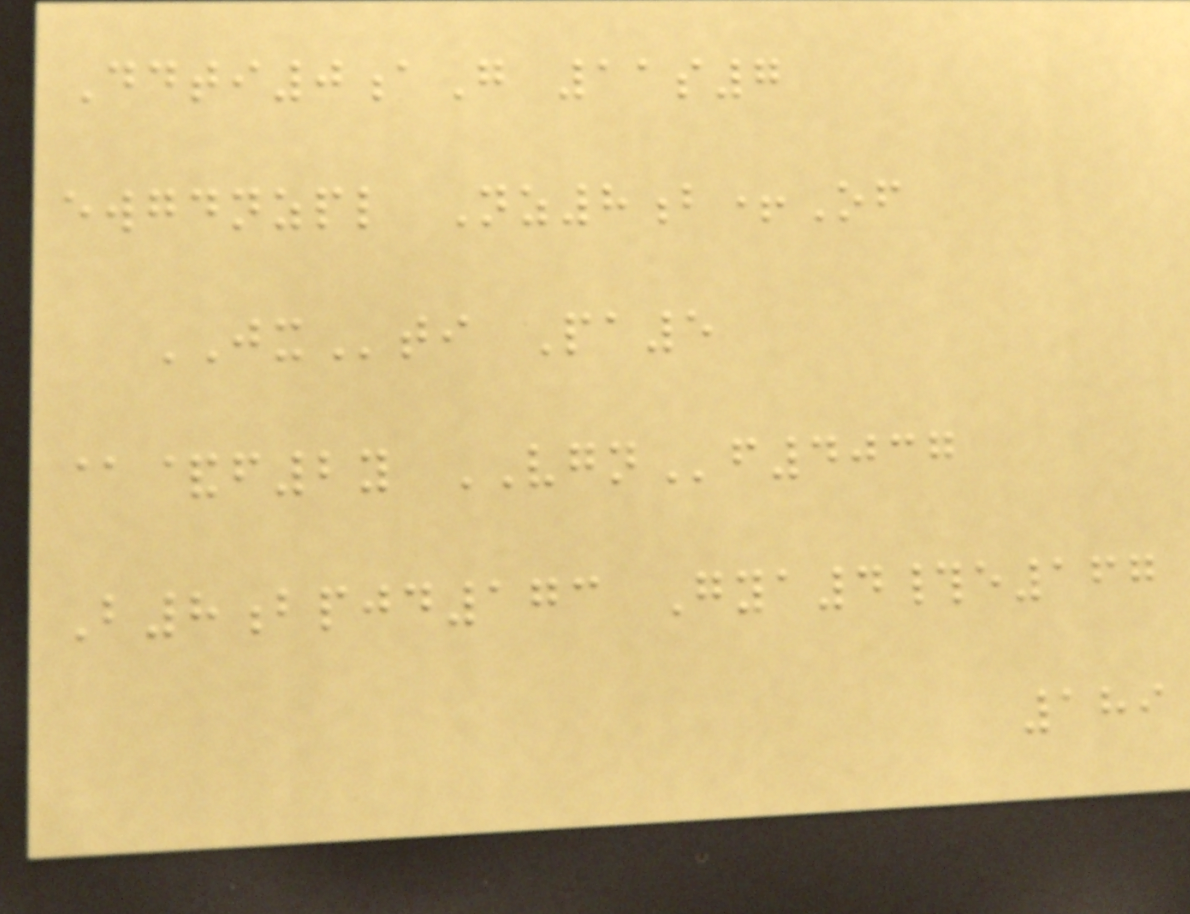Ddti0aG 11s7
ewgdnzpl Nz8b+Of
JXti Pa5
@&f2y VGNf4037
B8bpjd173 Gya4#e167
189
